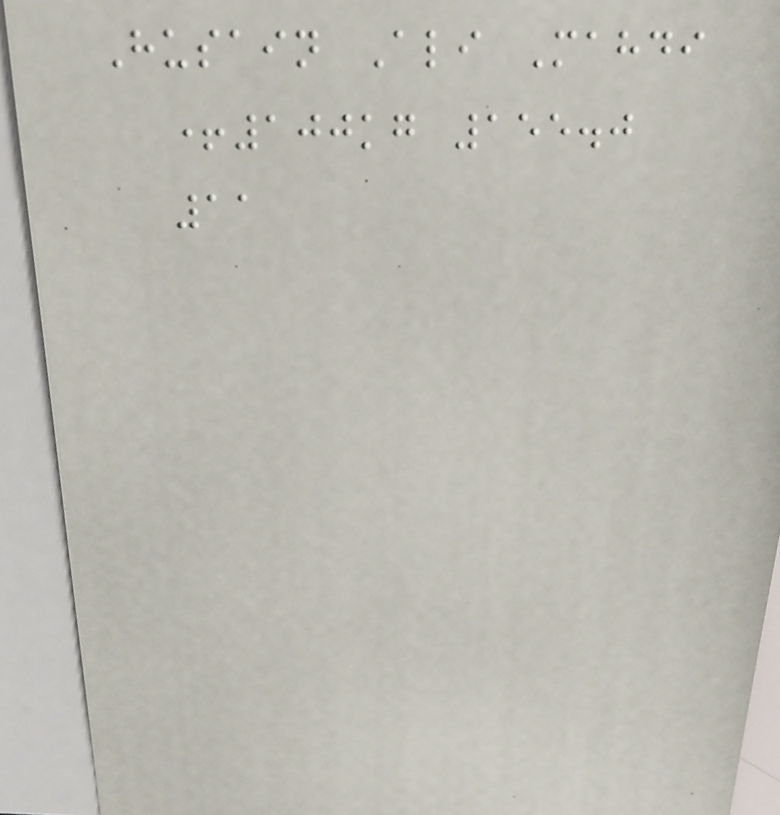Husain Ali Mahdi
+100kg 155.0
11
